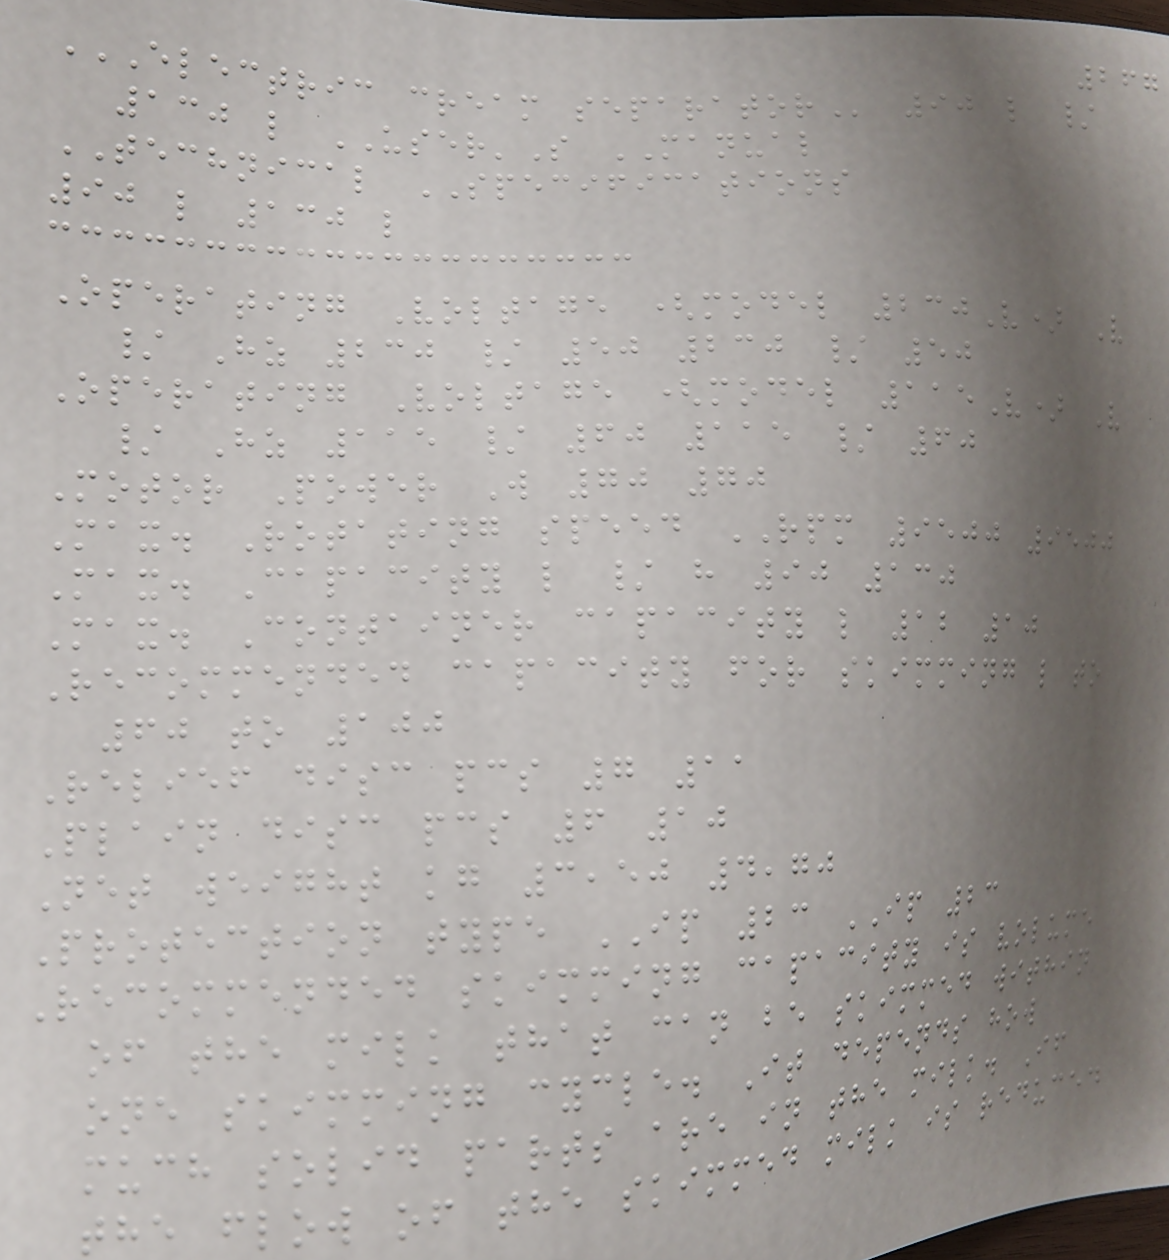267
ELECTRIC CREAM SEPARATOR 90 l /
130 l USER'S MANUAL
TECHNICAL SPECIFICATIONS
90 l 130 l
Operating Voltage (model 230V) V
/ Hz 230 / 50 230 / 50
Operating Voltage (model 115V) V
/ Hz 115 / 60 115 / 60
Motor Power W 70 70
Max. Rotating speed RPM 9500 9500
Max. Capacity l / h 90 130
Max. Container capacity l 12 10
Recommended capacity for skimming l to
60 to 100
Relief disc pcs 7 11
Plain disc pcs 6 10
Net weight kg 3,50 4,70
Protection type IP 23 IP 23
Recommended skimming capacity is volume
of the milk that can be skimmed within
one skimming cycle. It depends how
much solid parts are in the milk. If
the flow of the skimmed milk is reduced
